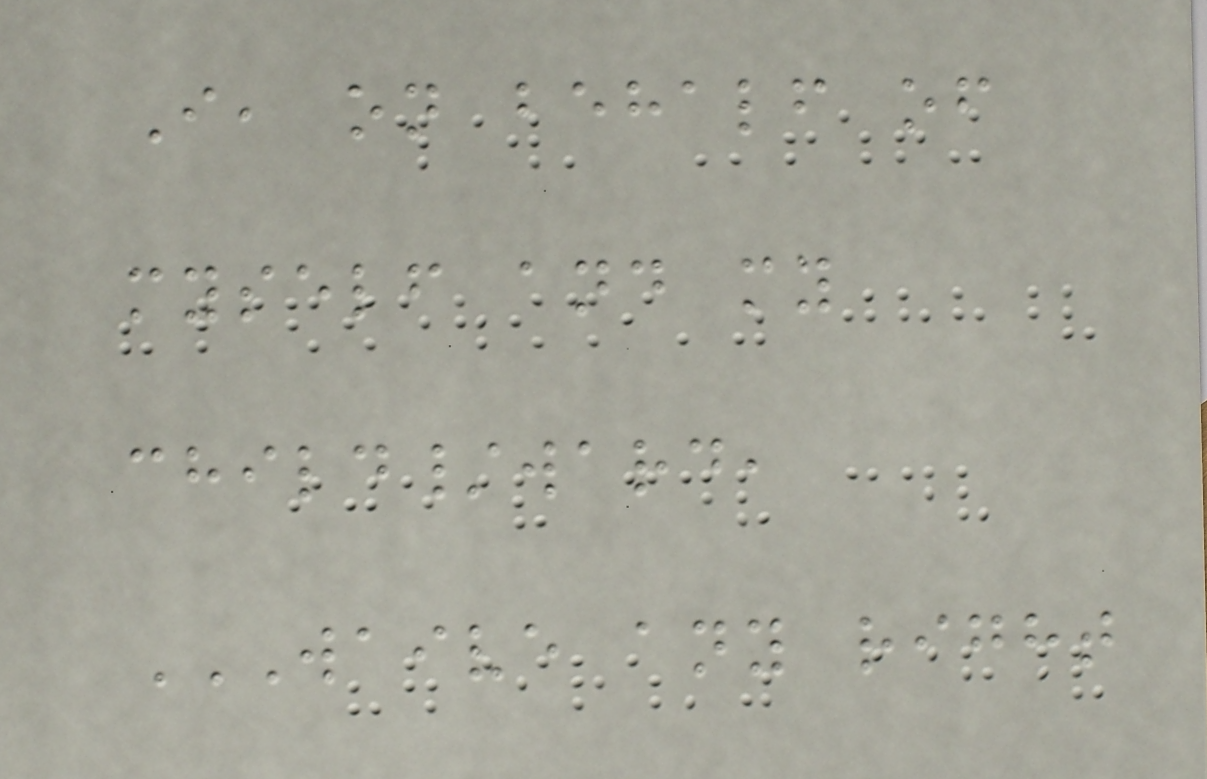I, on behalf of
myself and my
child/ward,
WAIVE ANY RIGHT
